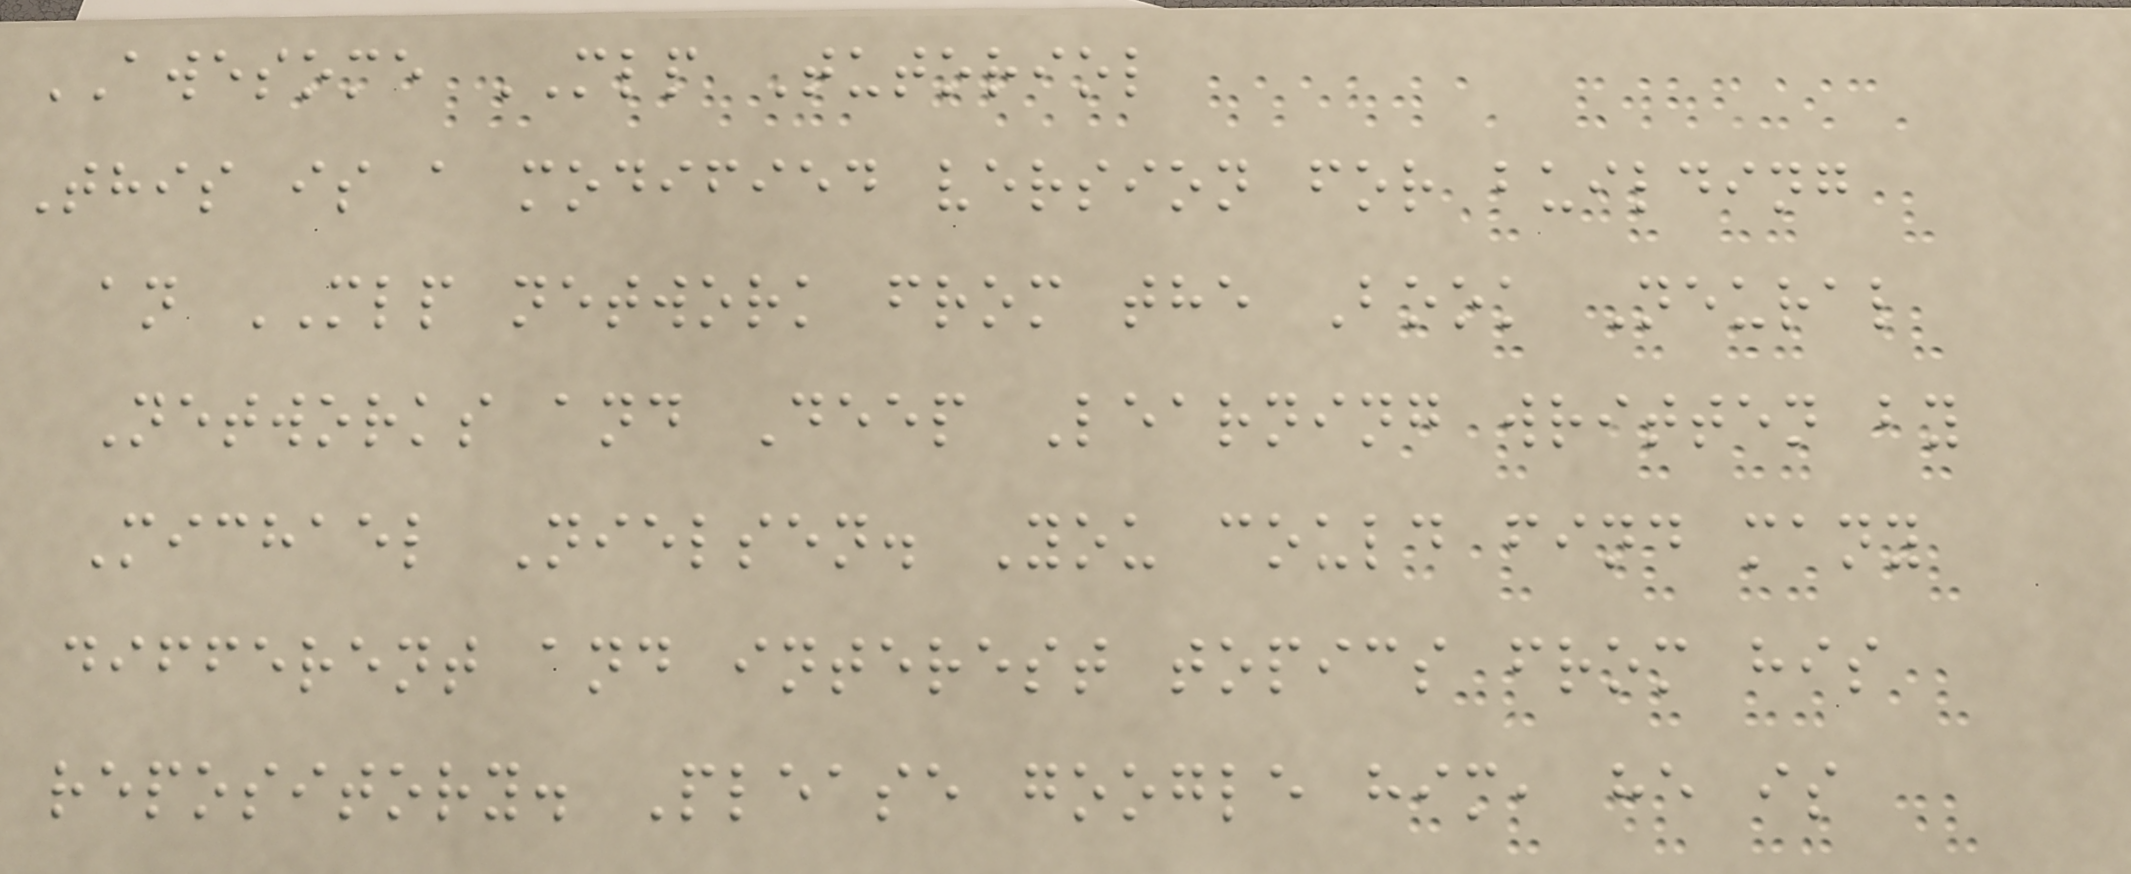AWESOME MLP Tutoriol
This is a modified version for building
an MLP network from the Book Neural
Networks and Deep Learning written by
Michael Nielsen. You could find many
different and interest topics from his
repository. Please google him, he is
